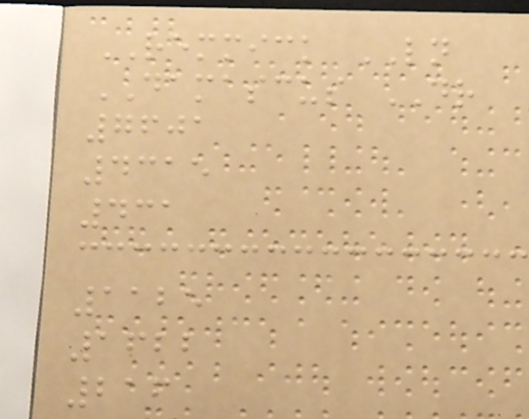REMMICK LN
DAMASCUS DR
7601
4315
431
1125
1622
216
